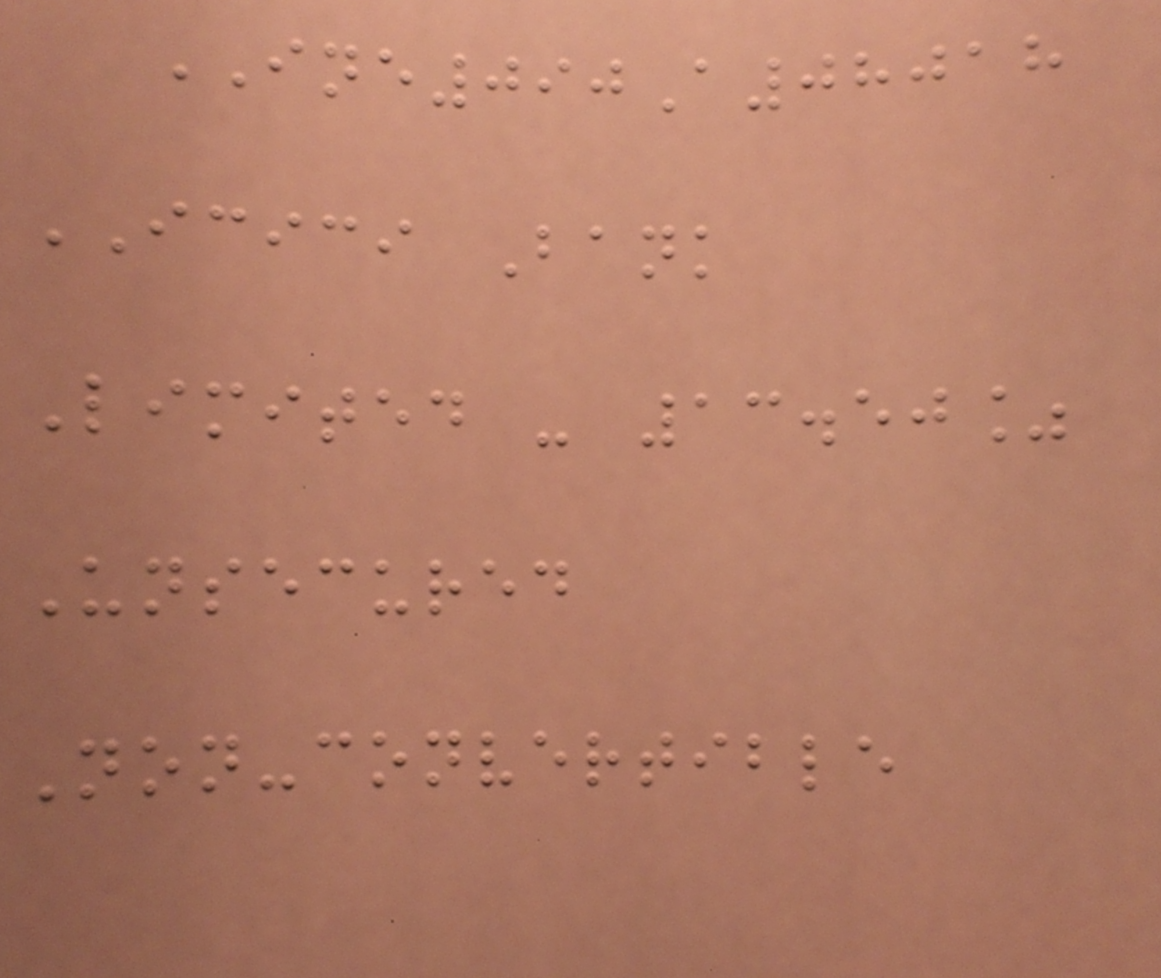INE090A08018
ICICI Bank
Limited - 13.50%
Unsecured
Non-convertible
